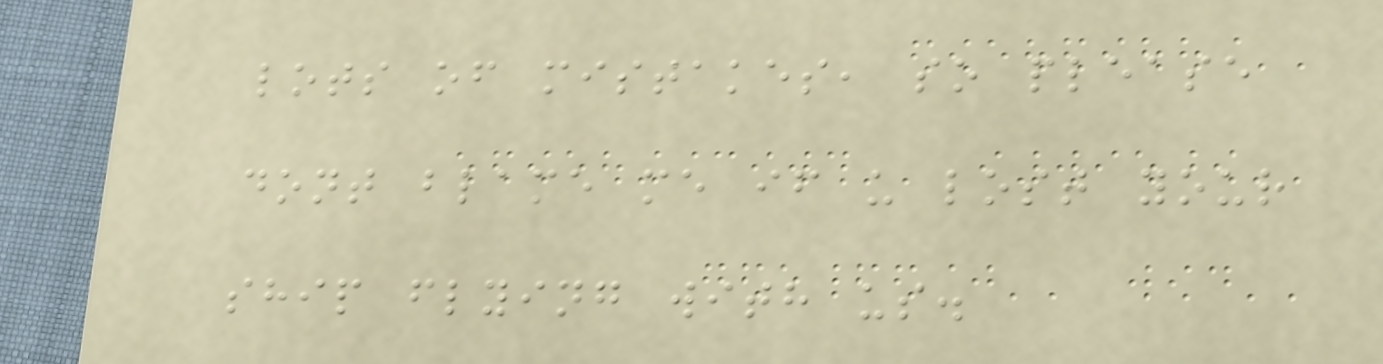lots of mistakes, so please
dont blame me if u lost your
ship flying with us.
